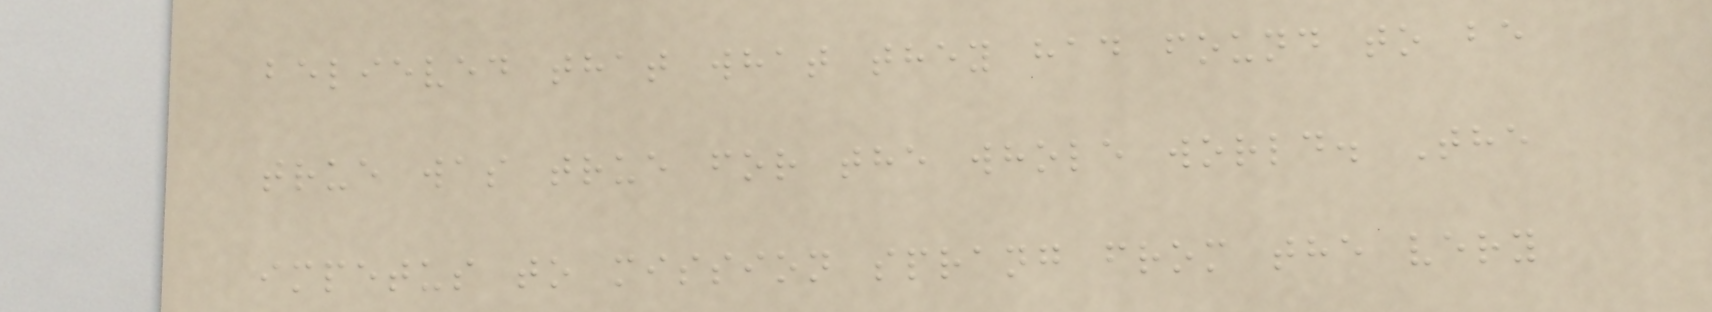believed that what they had found to be
true was true for the whole world. The
impetus to mission sprang from the very
